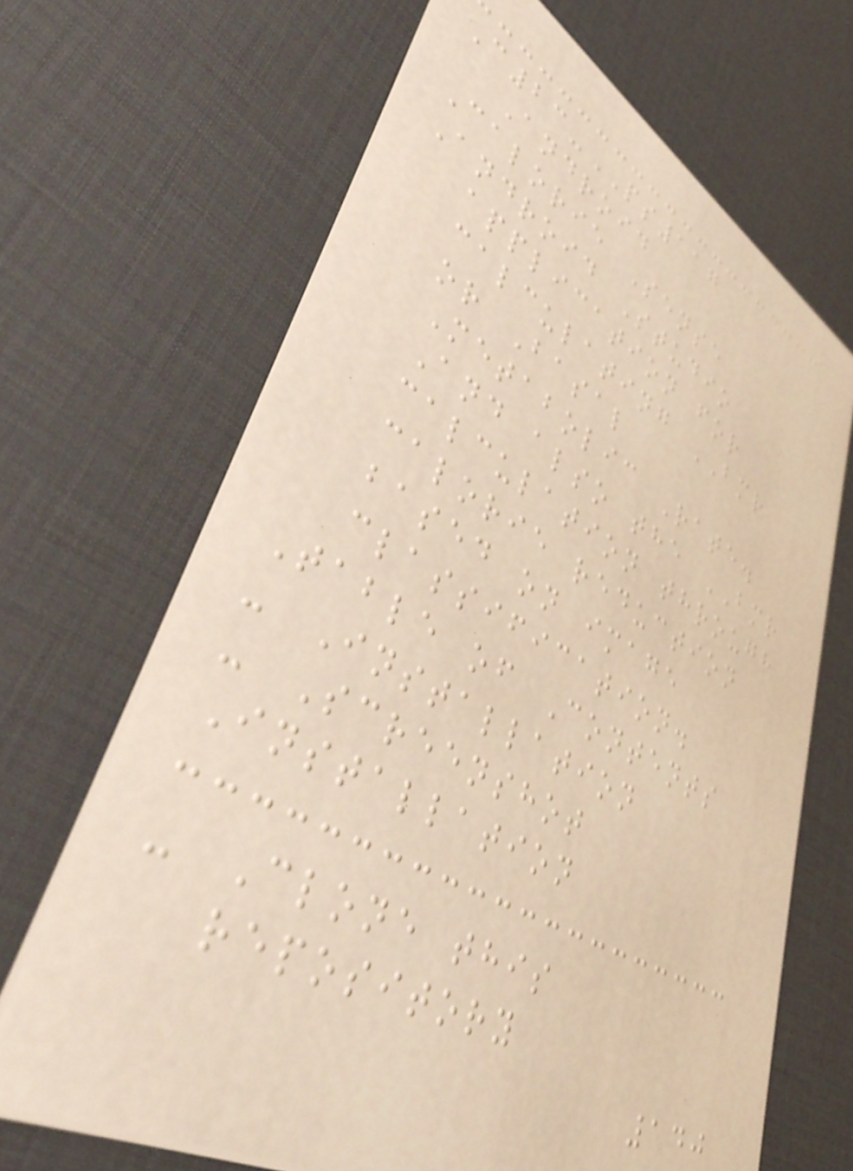C23-PS117
Android
Calorie Sense
Android Studio
application for
calculating BMR
or Basal
Metabolic Rate.
And also the BMR
calculation through
calorie reduction
based on image
classification.
Table of Contents
- Installation
- Screenshot
Installation
- Clone this
repository
140
